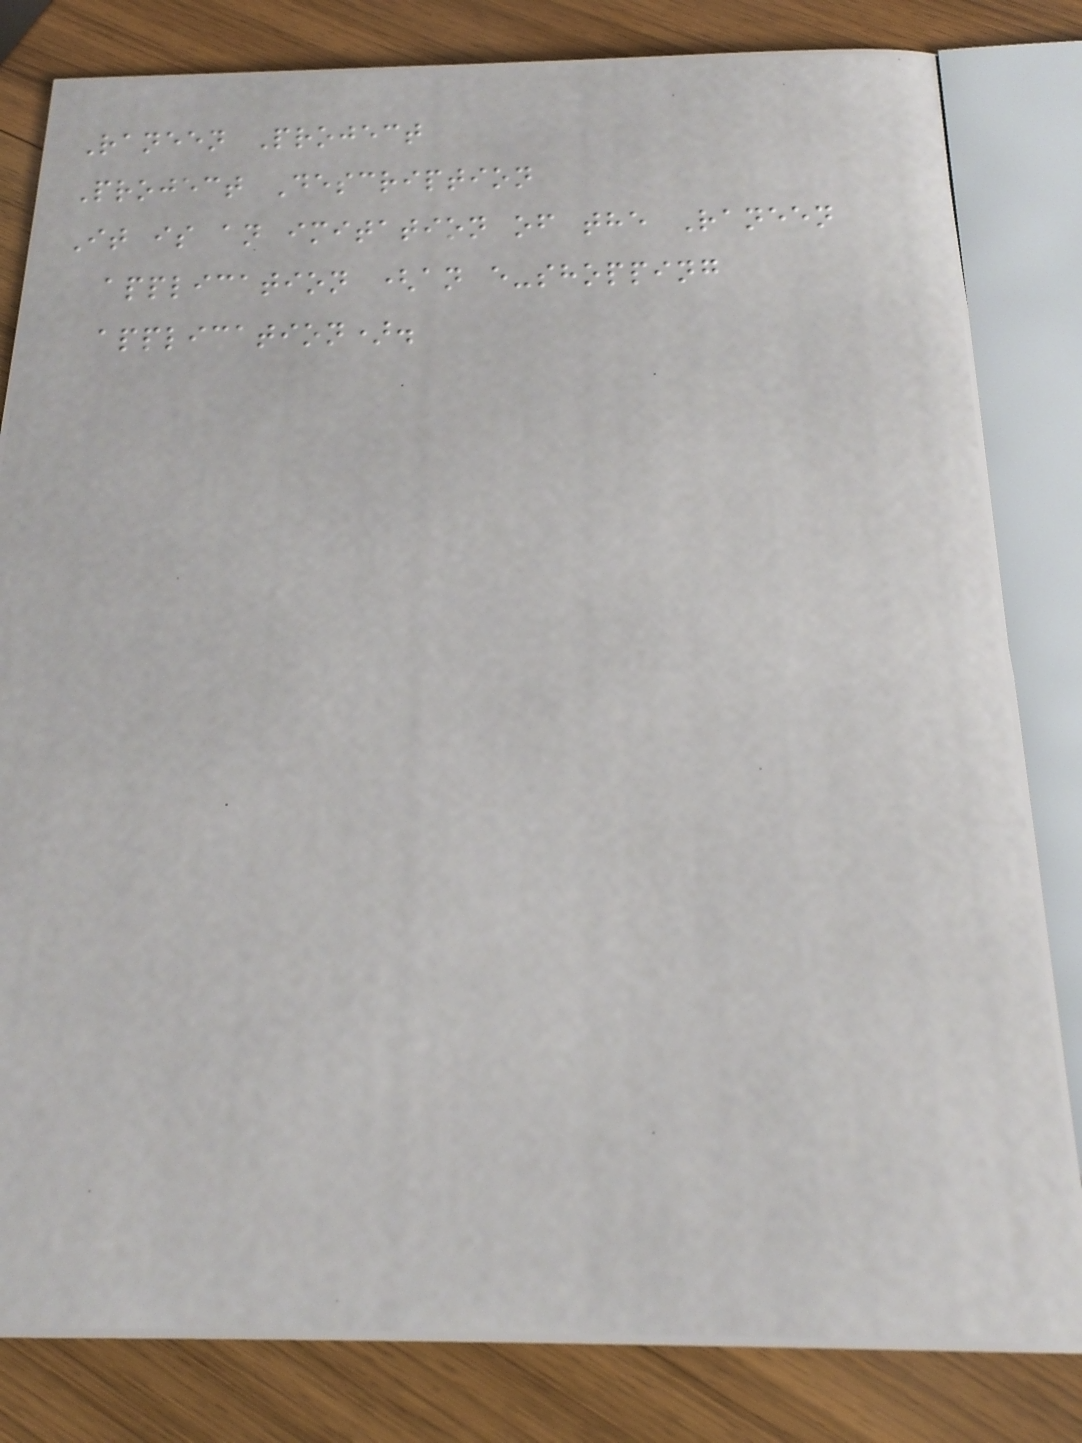Raneen Project
Project Description
It is an imitation of the Raneen
application (an e-shopping
application).
